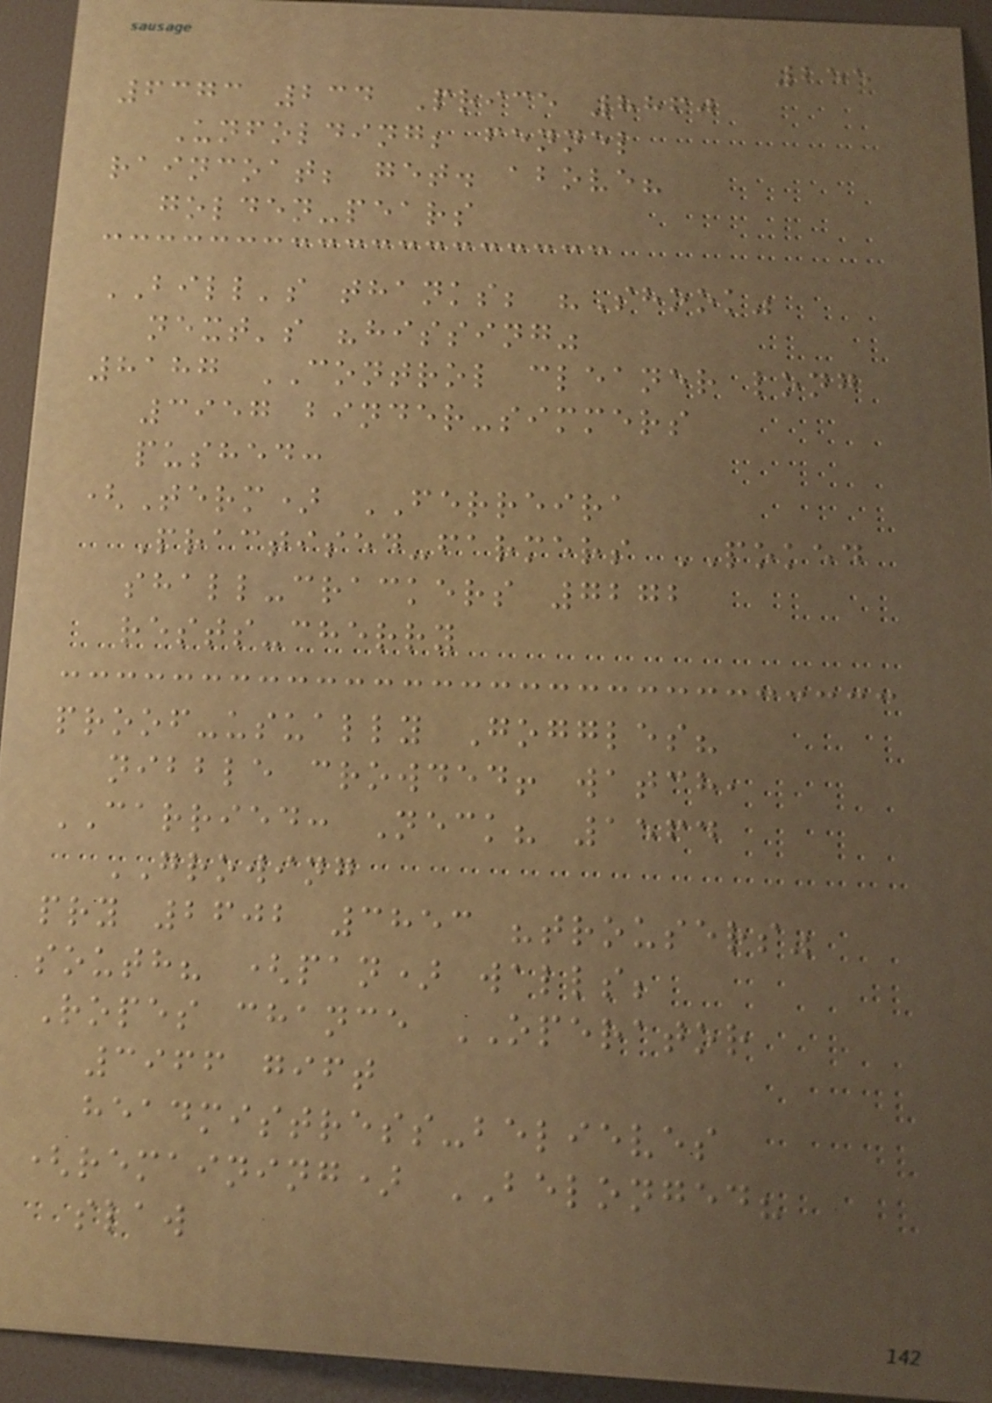255
6373 234 Price 8860
Unfolding; fennel
raincoat; get. above?
golden-pears
BILL's thanks; "Shook"
next's "hissing"
8187 CONTROL cleaner long
3957 binder-simmers
pushed:
(Term) FERREIRA
Practised-farmers POKED
shall-crackers 7272
rests-cherry
proof-usually Goggles?
nibble crowded! watch,
CARRIED: Neck? 1564
GROWING
pry 2602 3853 "trousers"
south? (pan) walls;
Ropes chance OPERATOR
3966 gift
headmistress-believes
(remaining) BELONGED?
slaw
